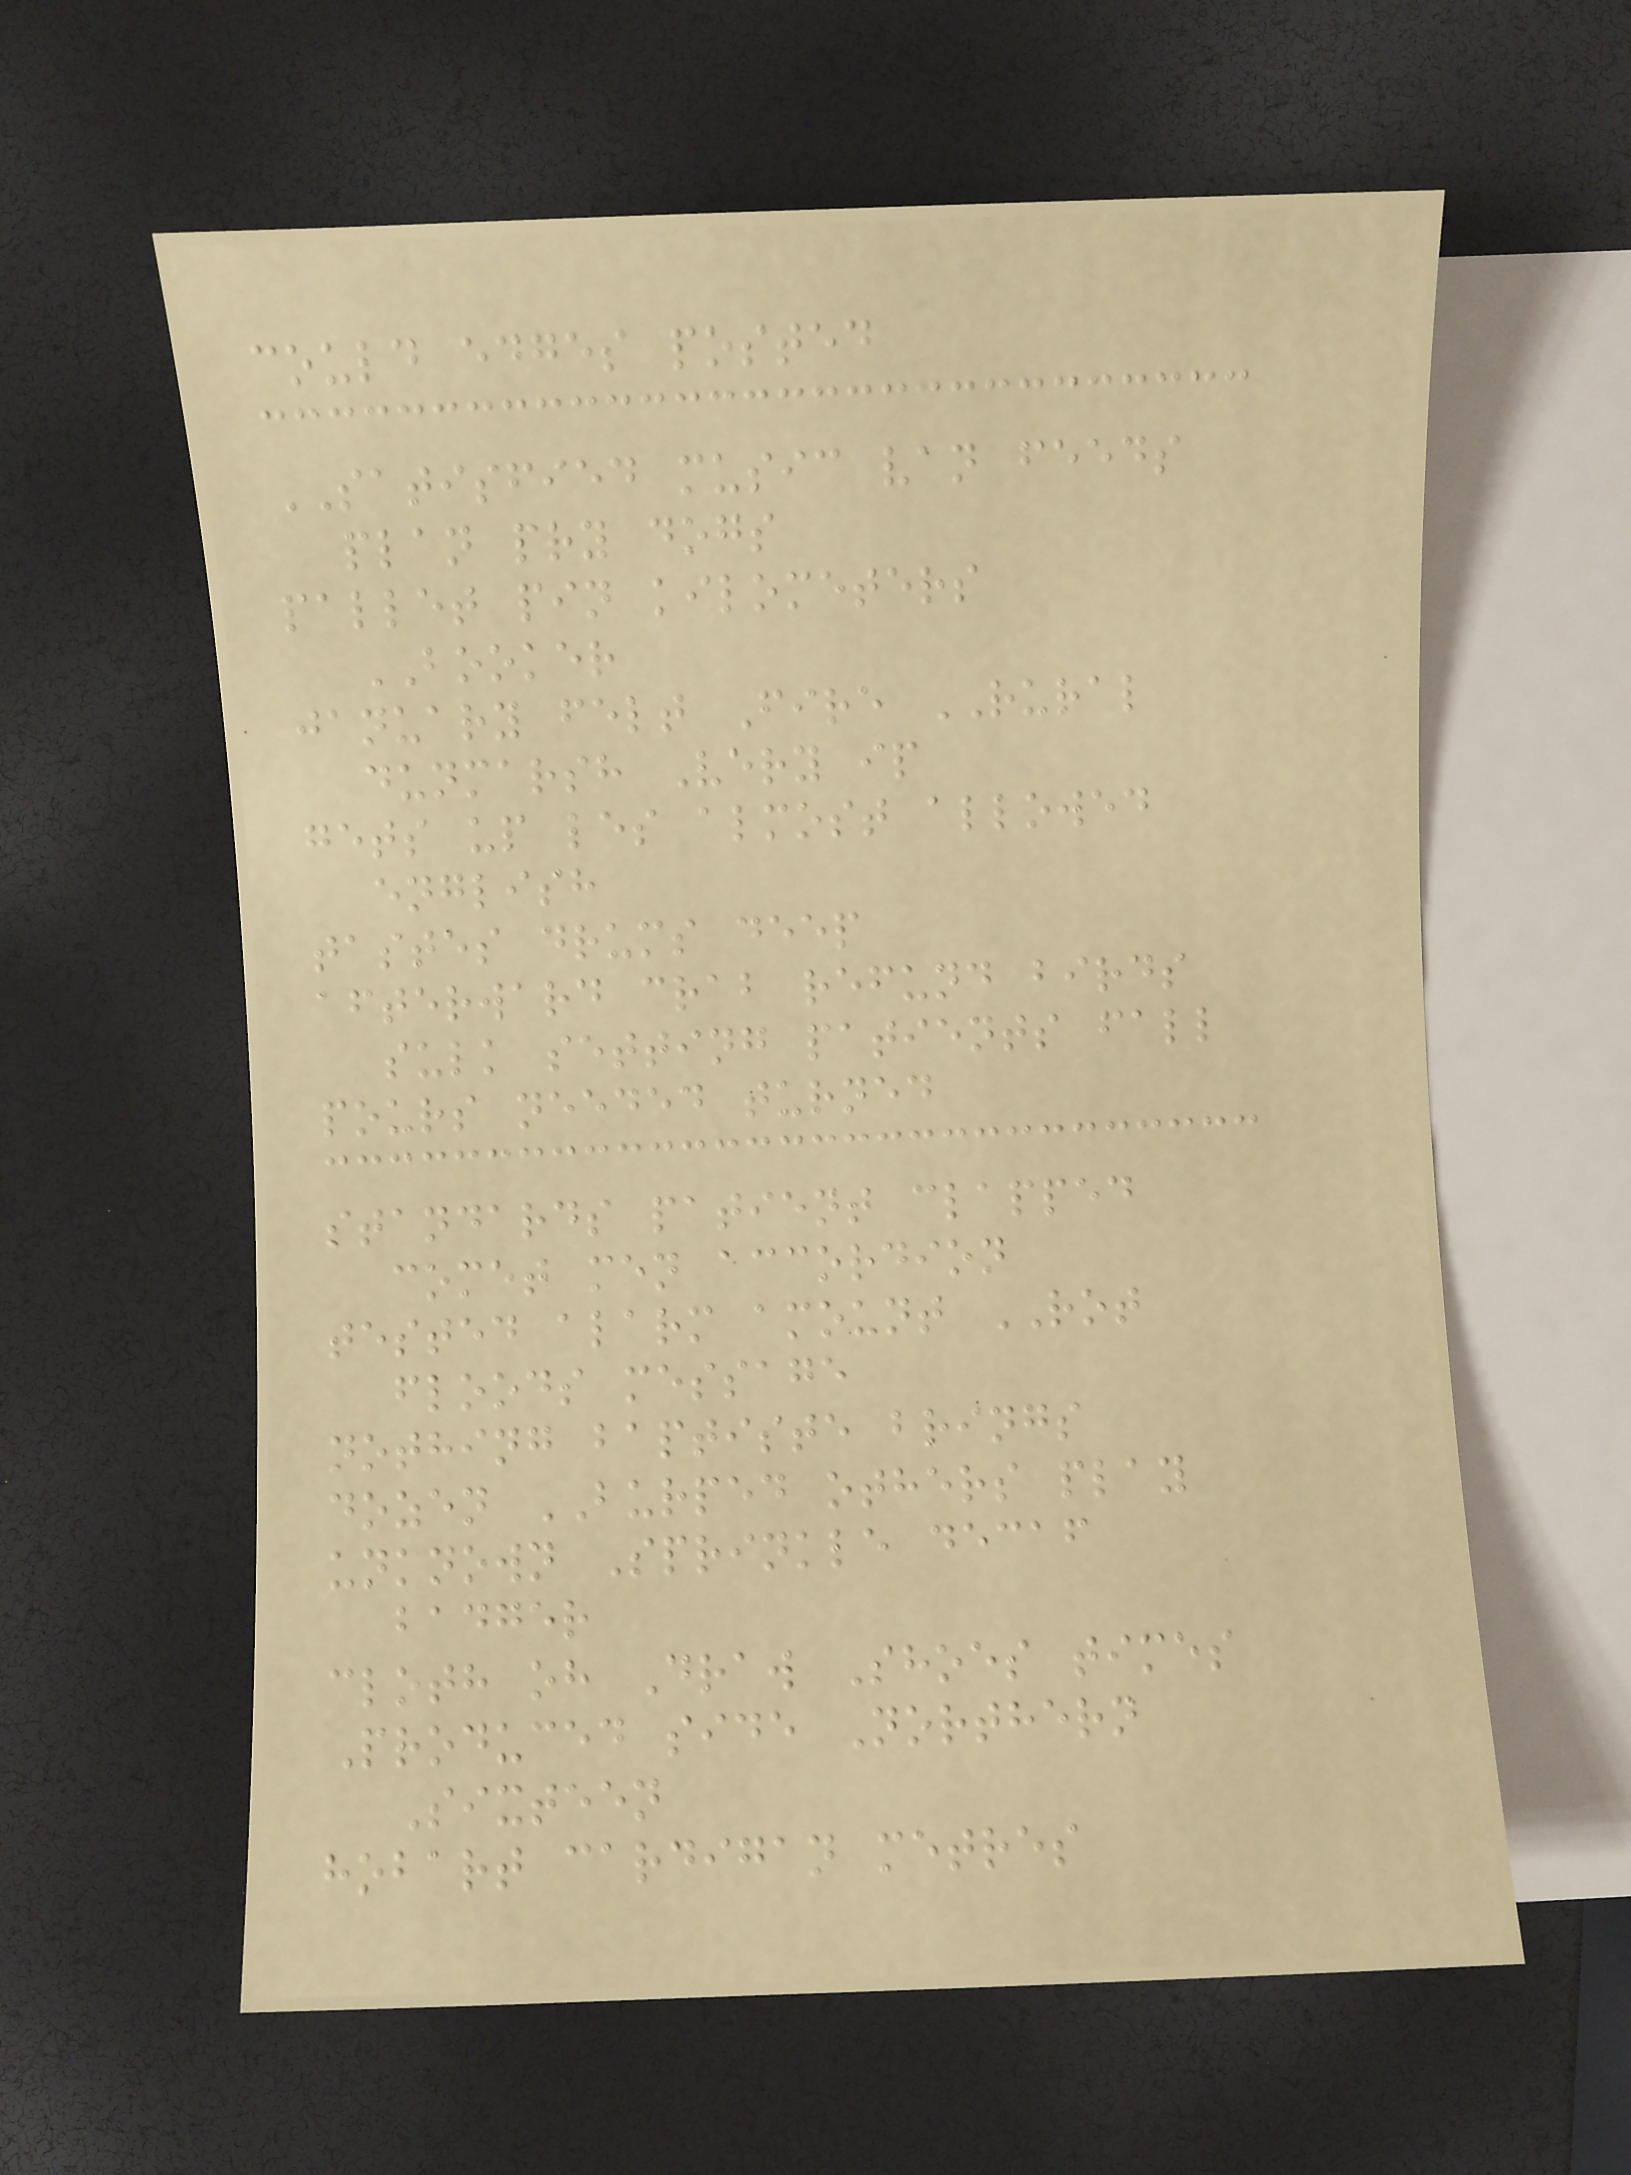could edges posted
SATISFIED music van feeds
plan pry dogs
pallet pin kilometers
BOOKER
january felt Fire RURAL
dunmarsh Very ip
gets up les almost allowed
english
tastes drums deep
afterward crab refund birds
sulk setting patients fall
pours needed turned
standards patient clapped
comet men accordion
tested alarm amount ROT
floods message
nothing baptiste brings
dozen BURPED others play
unknown Sprinkle decaf
badger
cloth oh Draw Shoes times
Produced side Northern
Sixteen
hobart cardigan metres
